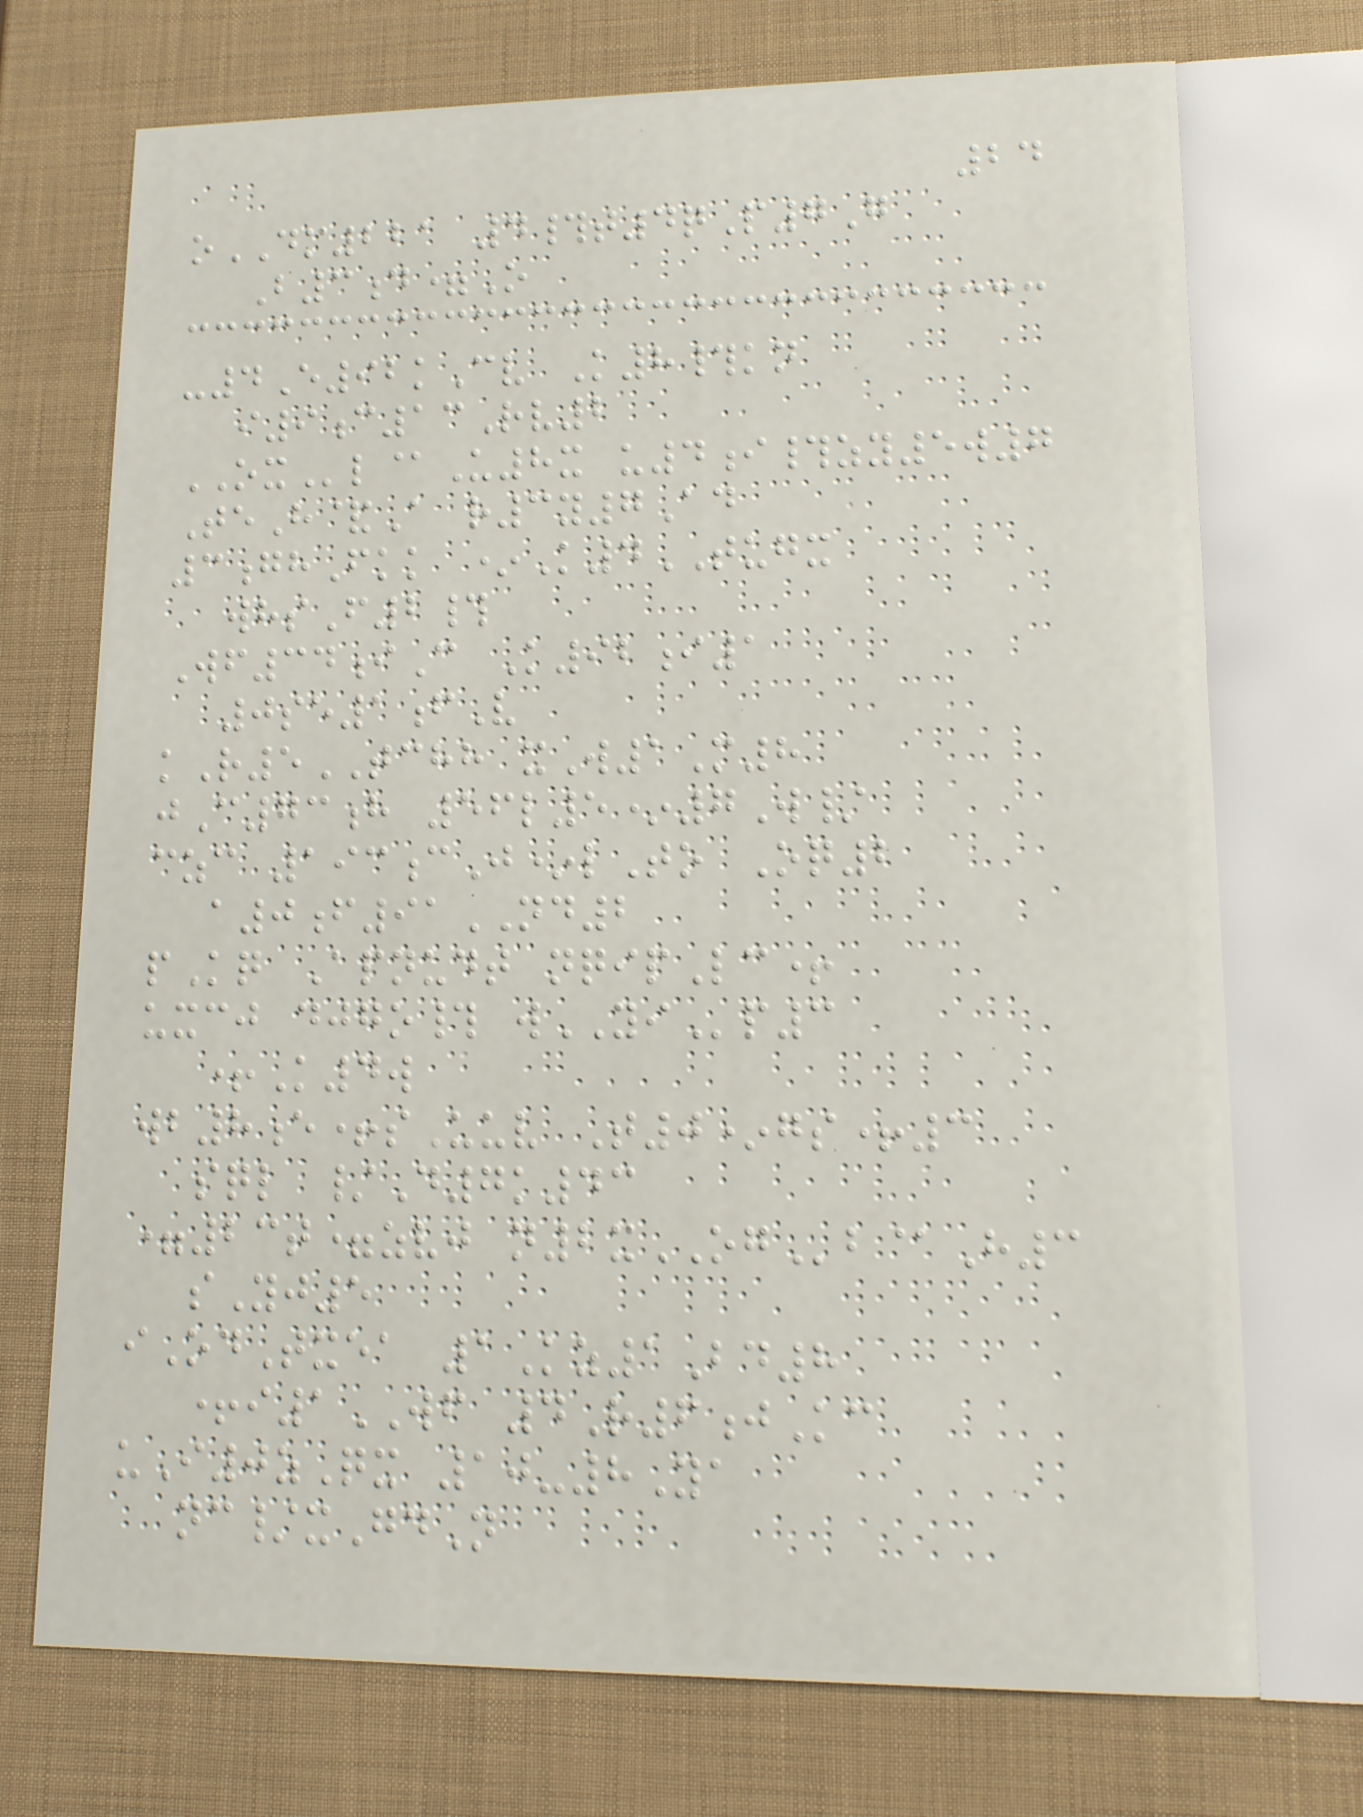24
oDM221 4#t4qP7G
B3d=O
-4E92kCv K8#kn
i9c13Rv2
OXl@U8x u4i#zy5w7
TeH&A r3y7Ad
3ghFkk *K4TUGX
whsF2#
Wf34iC K92i1
0se1fV
kR5TCHH xW1M8
jC73h 56l5*7W/
czc 193cJ*lTo Oq2
a0f91ND2
pKq Apnudt nqipLc+
uxcj djgo# wYIp3
+K4w
wb8e+sUuv T0*gs+3
sql /D7k43
=23t=zvj n2xOGb@H3
sYj5
iOdTxea 1Kz1Bd8
+i1WF 4R6jKc
uI0zQx 10-8Ya
nc/xGdN
